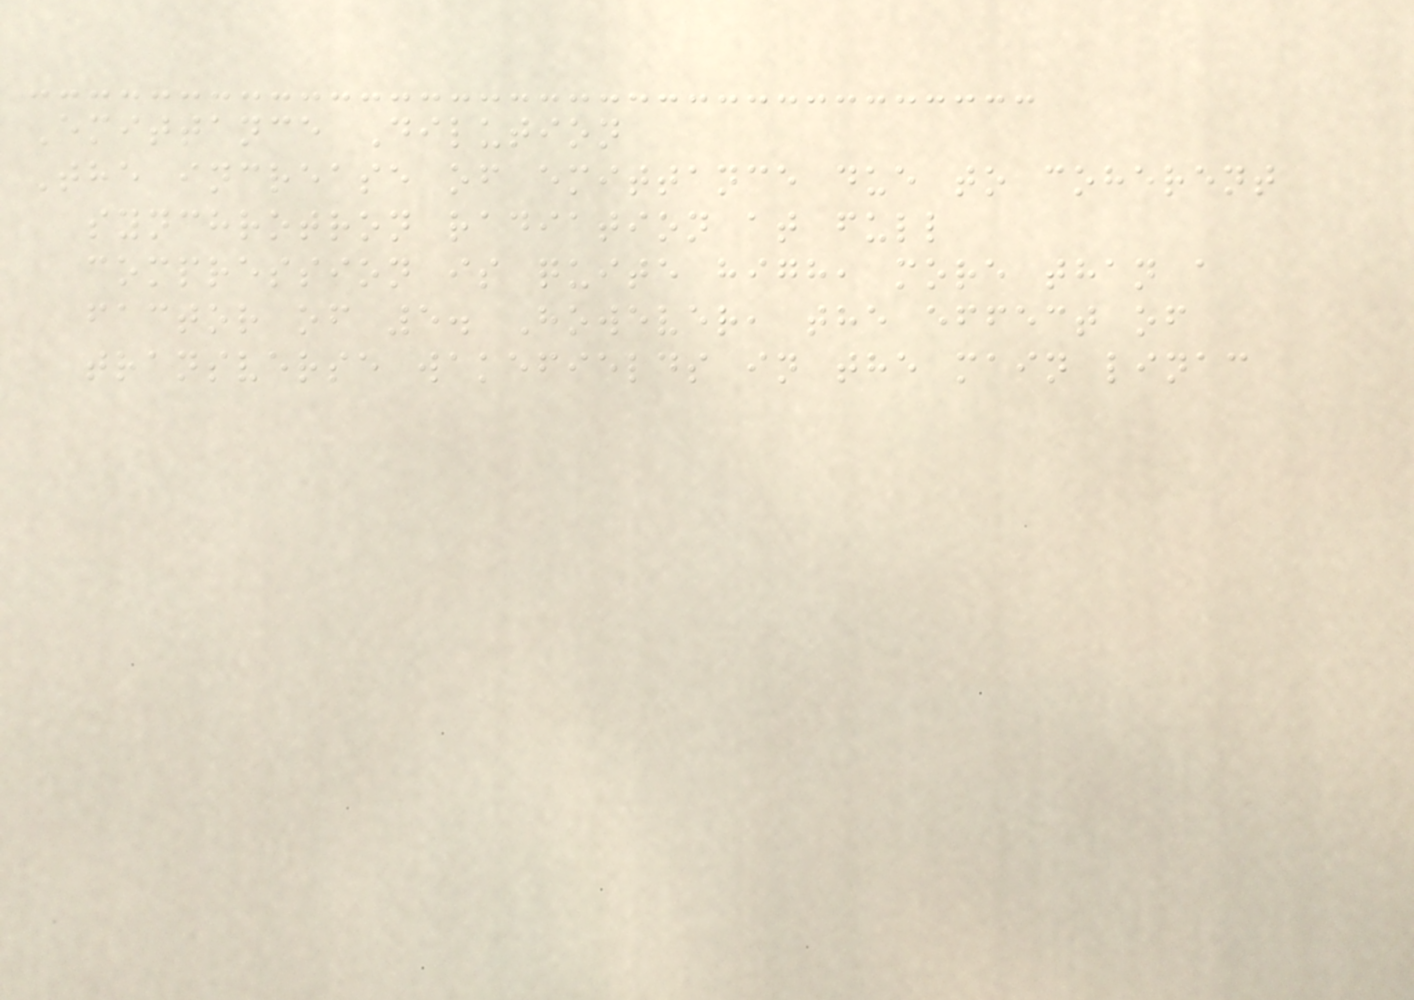Emittance Dilution
The increase of emittance due to coherent
synchrotron radiation at full
compression is quite high, more than a
factor of 5. However, the effect of
transverse wakefields in the main linac
